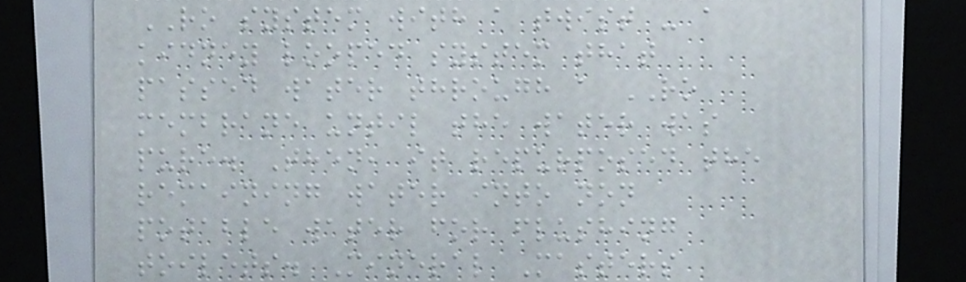RO system with a twist - a
kidney looped system that
passed water through a RO
membrane until the water was
pure. Then, it repurposed the
remaining water into non
potable water for flushing
toilets. Mineral Masters
